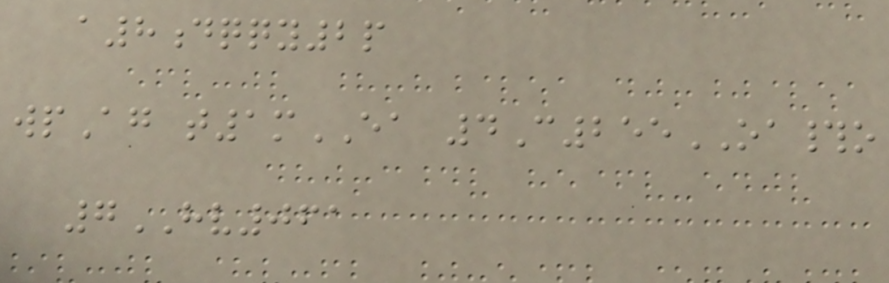a8dqqy2p
wpAg t1mEA 4C255OA#o
7HV061
